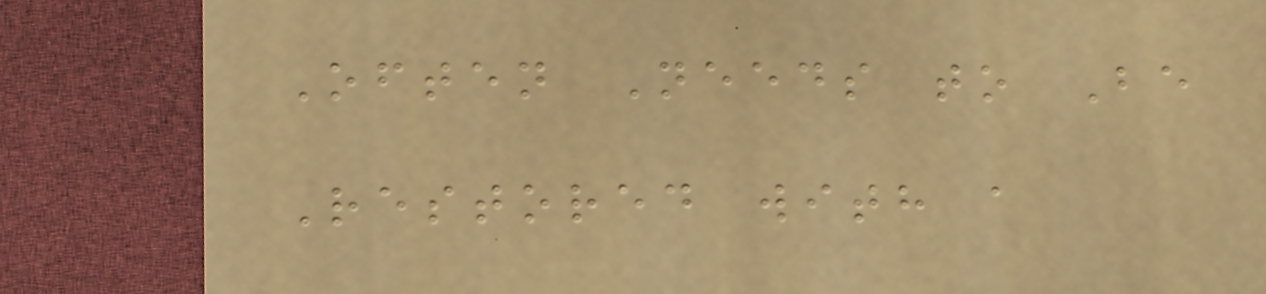Often Needs to Be
Restored with a
